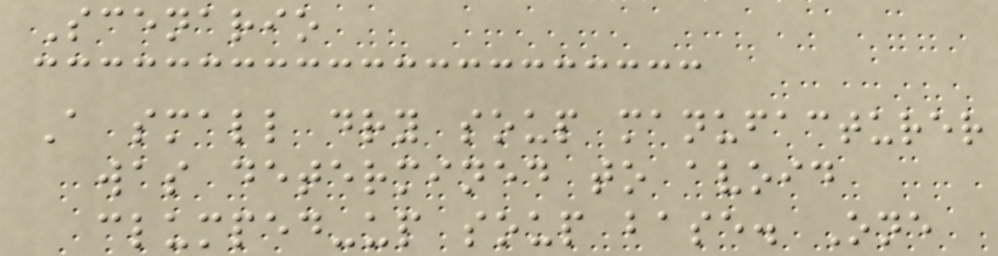Scenario
A small dry soup manufacturer
was determined to avoid
clumped-up soup base. One
